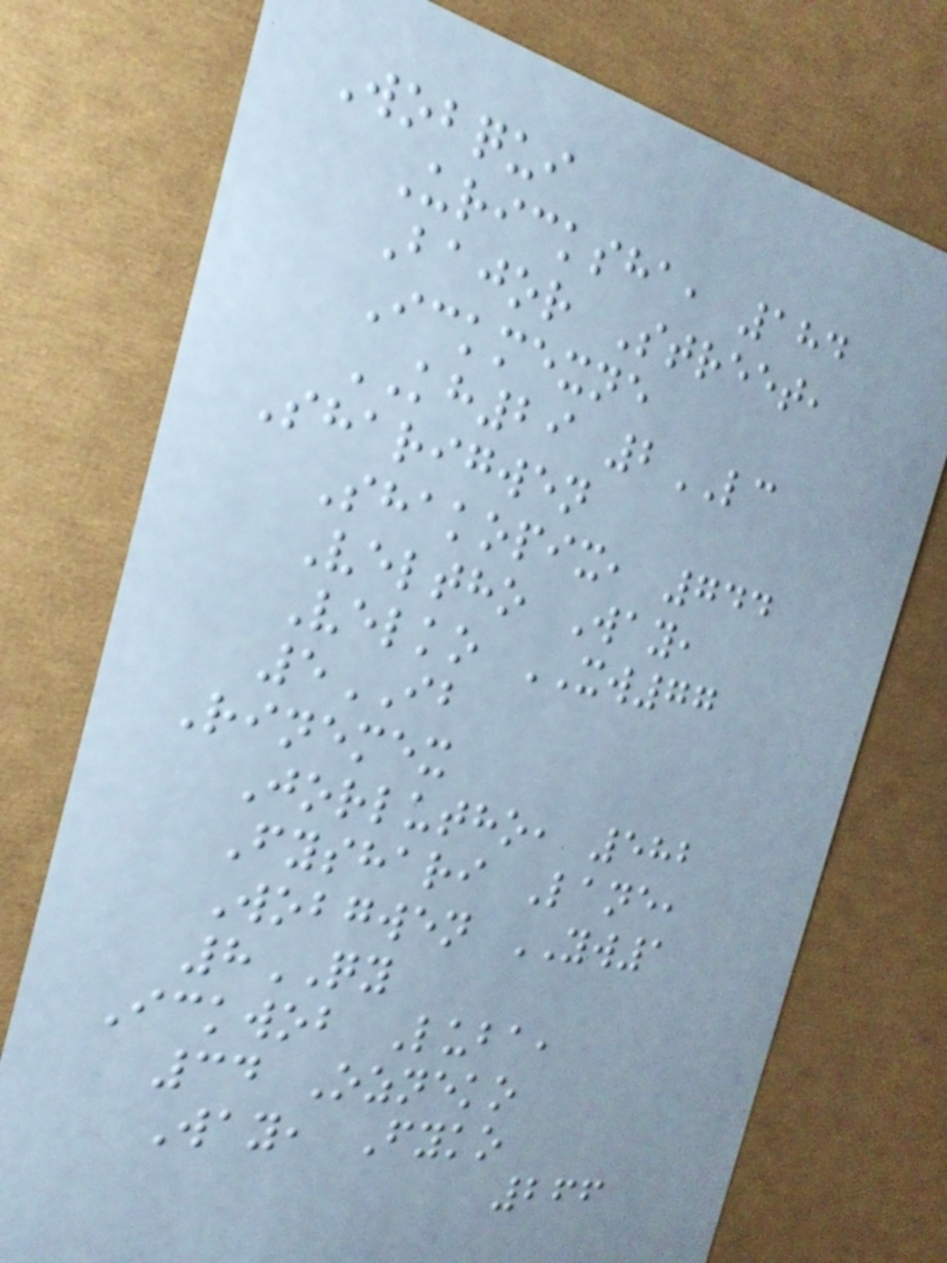Wobqui
Uricksha, 184
Bajor Street,
Ickmexne
KH29 2LC
Sharigwen
Shakopix, 744
Veltho Way,
Velko XW77
5IB
Rinemex
Jorlutho, 582
Fyshari Lane,
Wobgwen YW1
8QY
Ickwob Luba,
34 Ozneko
Way, Fyko
266
